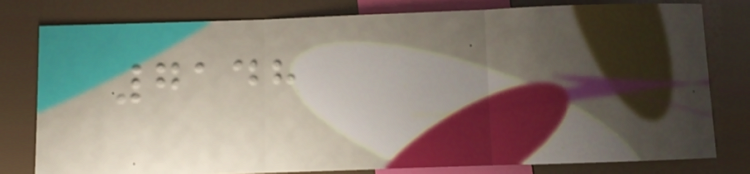7148
